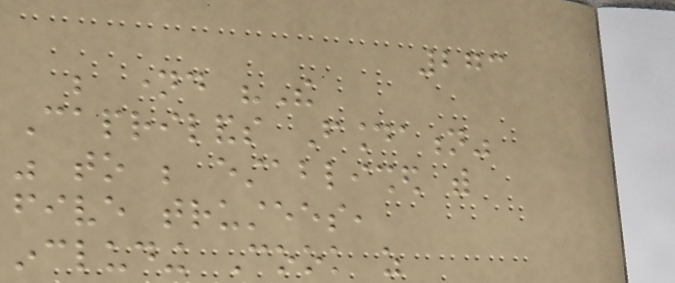273
be named "The
Caprilands Foundation"
was to be established with
five trustees,
including Cook as
